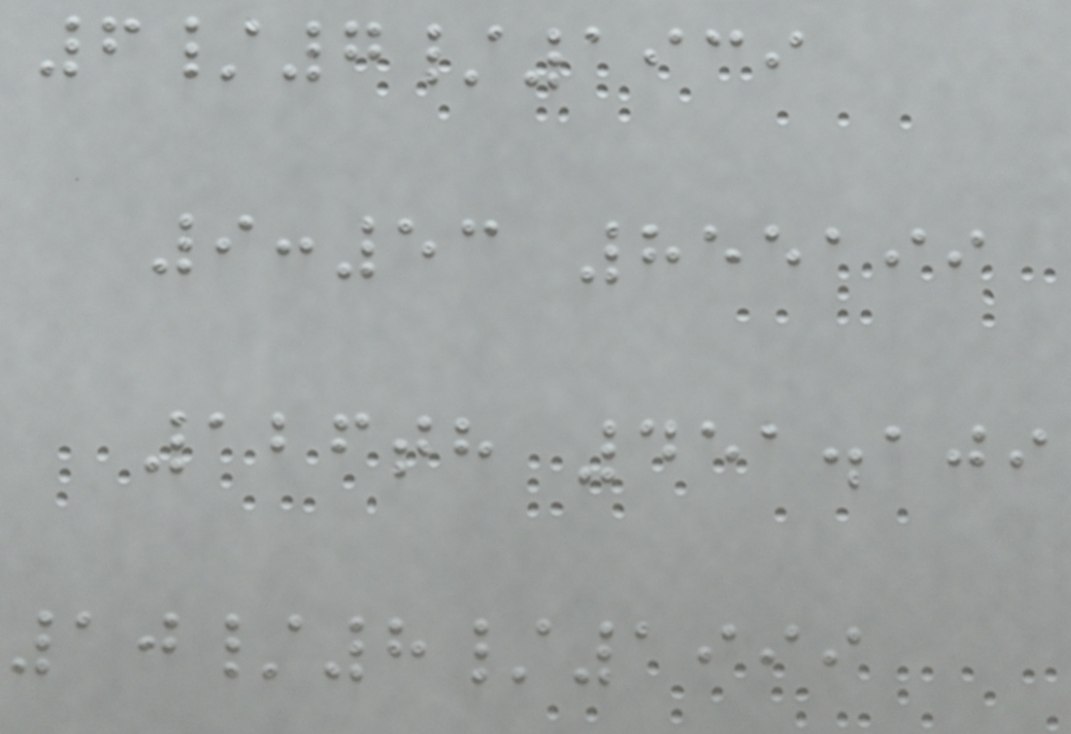6/7/1939
9:53 855199
126th 451.109
10/8/1999
